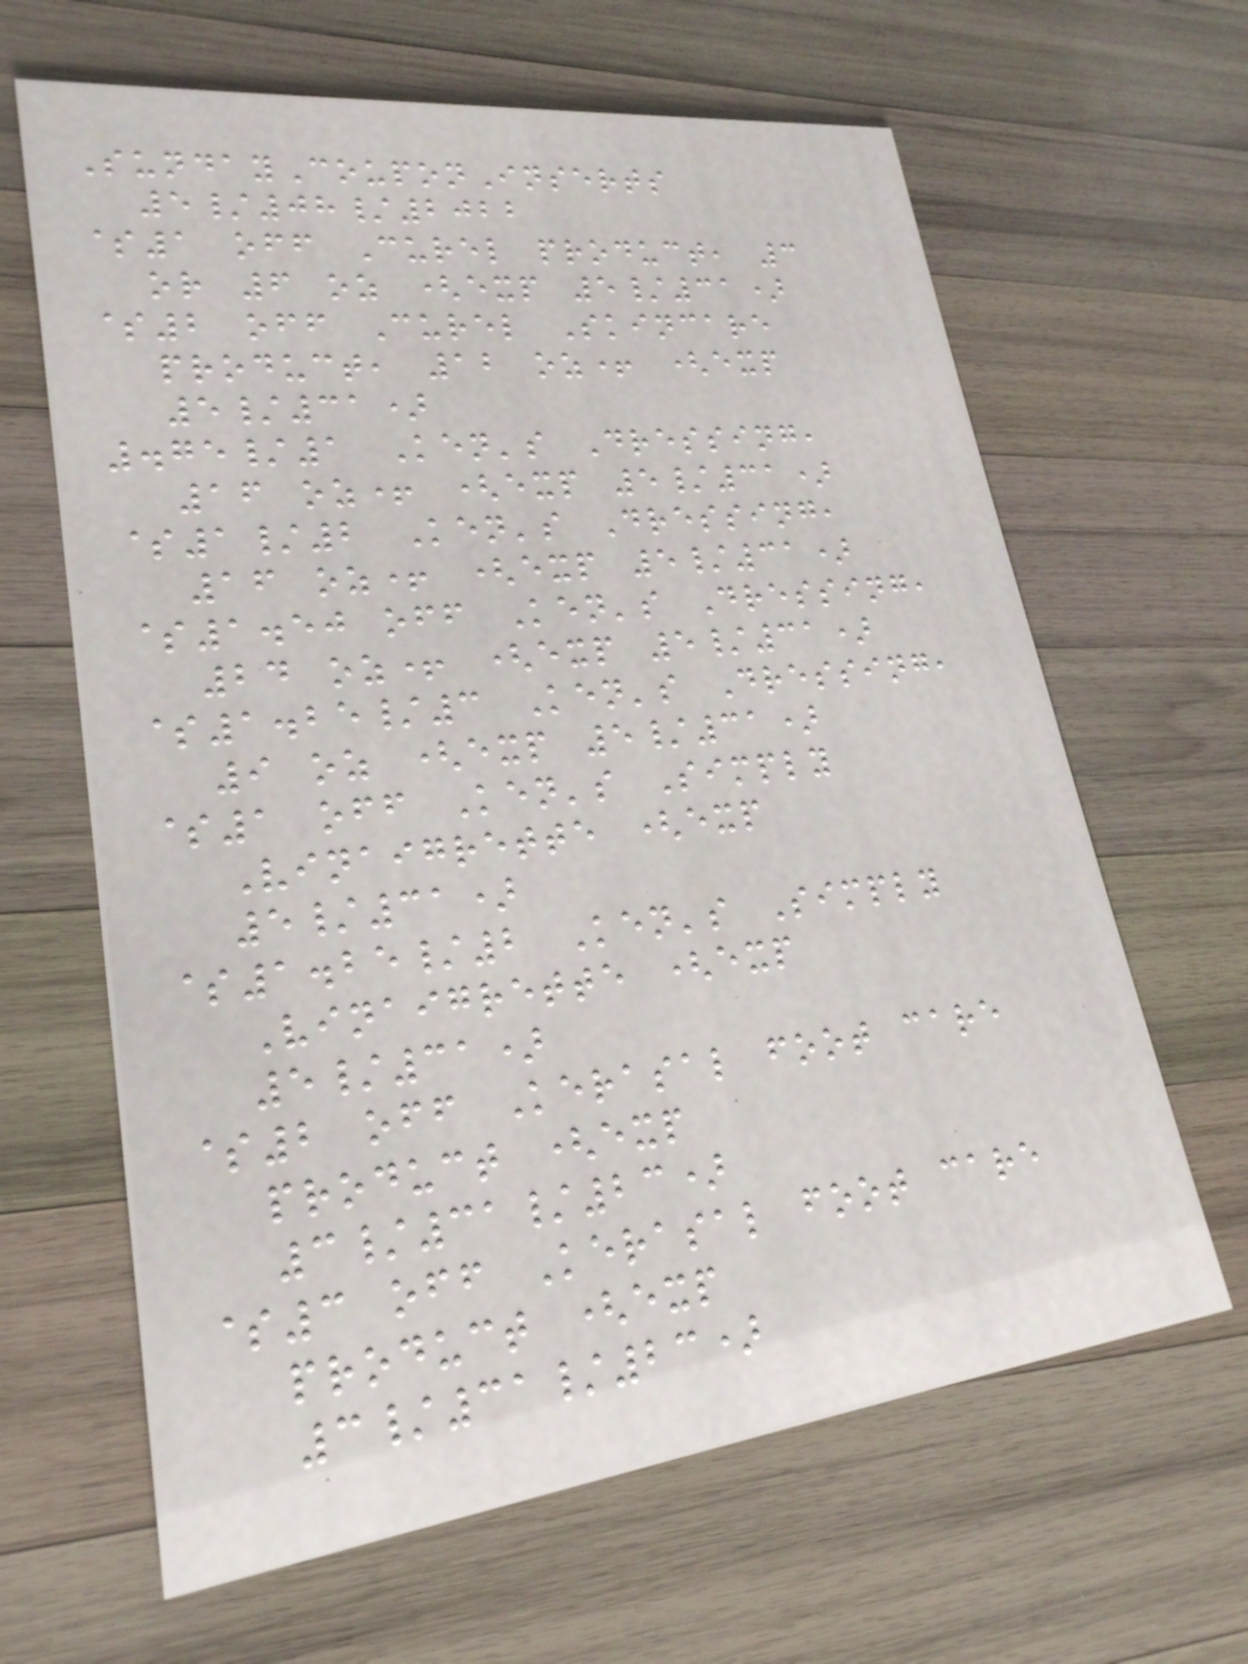SundayCouponInserts
5/08/2022
$1 off Curel product, 3
or 6 oz (exp 5/31)
$2 off Curel Skincare
product, 12 oz+ (exp
5/31)
.75/1 Ken's Dressing,
16 oz+ (exp 5/31)
$1/2 Ken's Dressing,
16 oz+ (exp 5/31)
$1.50 off Ken's Dressing,
24 oz+ (exp 5/31)
$1.25/3 Ken's Dressing,
9 oz (exp 5/31)
$1 off Ken's Simply
Vinaigrette (exp
5/31)
$1.25/2 Ken's Simply
Vinaigrette (exp
5/31)
$2 off Kerasal foot care
product (exp
3/31/23)
$3 off Kerasal foot care
product (exp
3/31/23)
